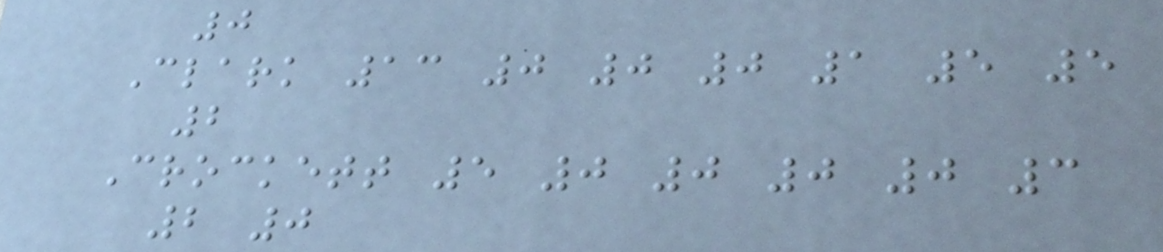0
Clark 13 0 0 0 1 5 5
2
Crockett 5 0 0 0 0 3
2 0
